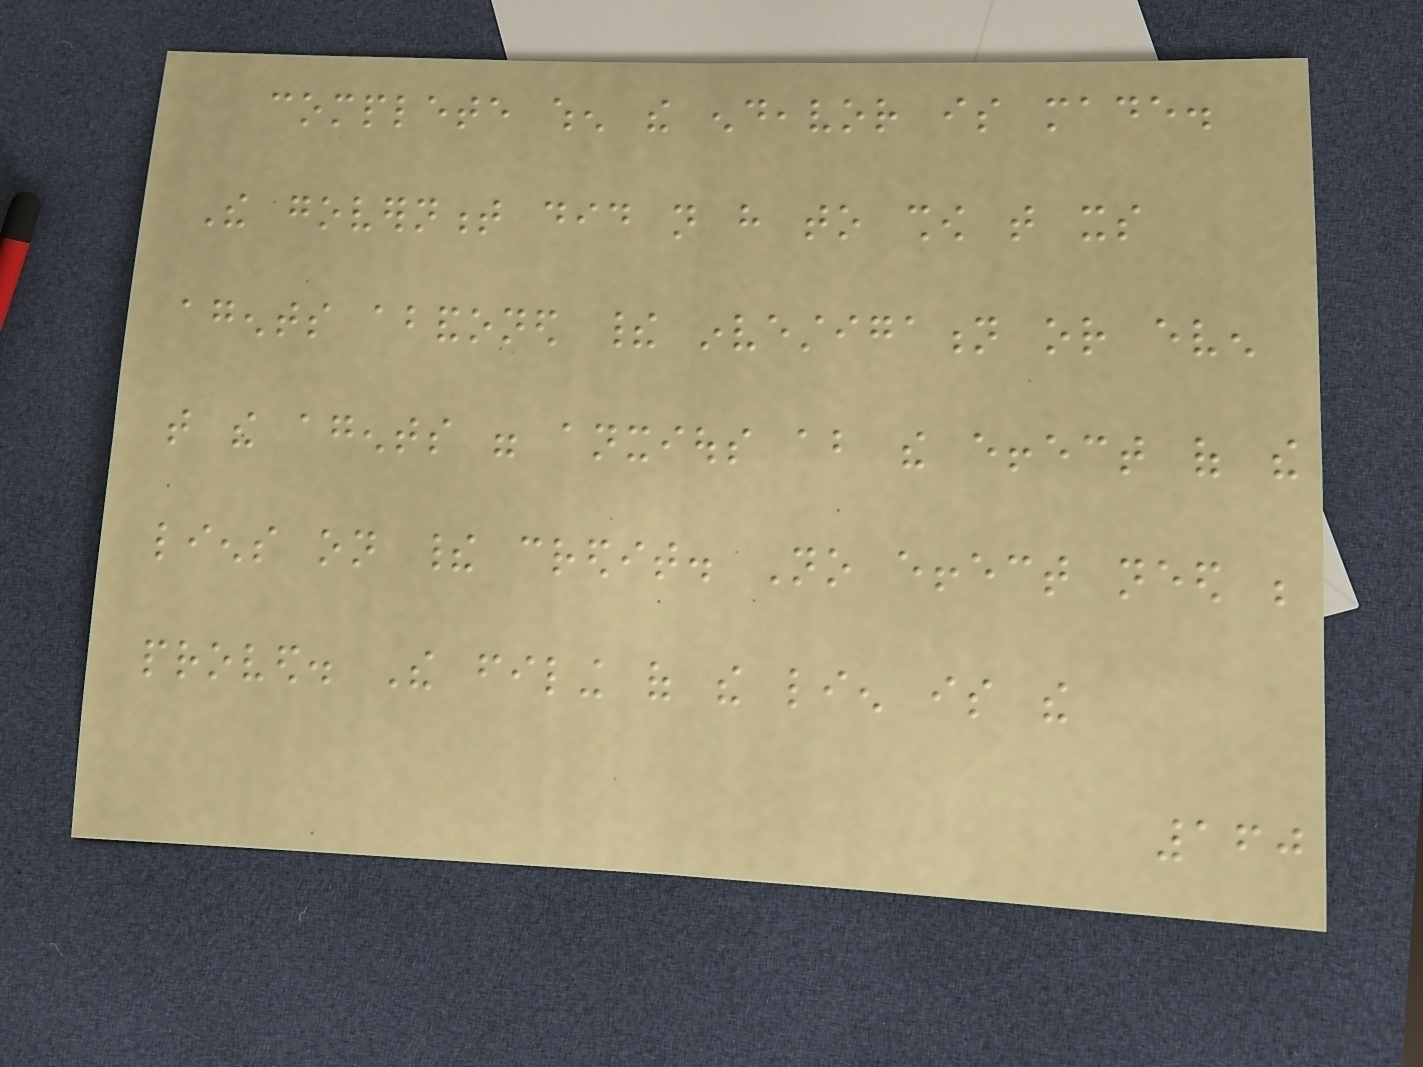complete when the endeavor is made.
The government did not have to show that its
agents abandoned their investigation or even
that the agents were anxious about the effect of the
liens on their credit. No effect need be
proved. The filing of the lien is the
160
